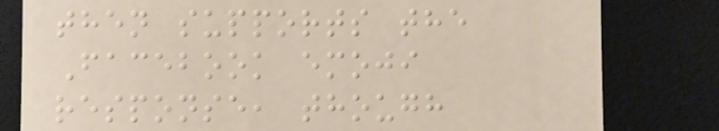then supports the
Facebook emoji
response, though
